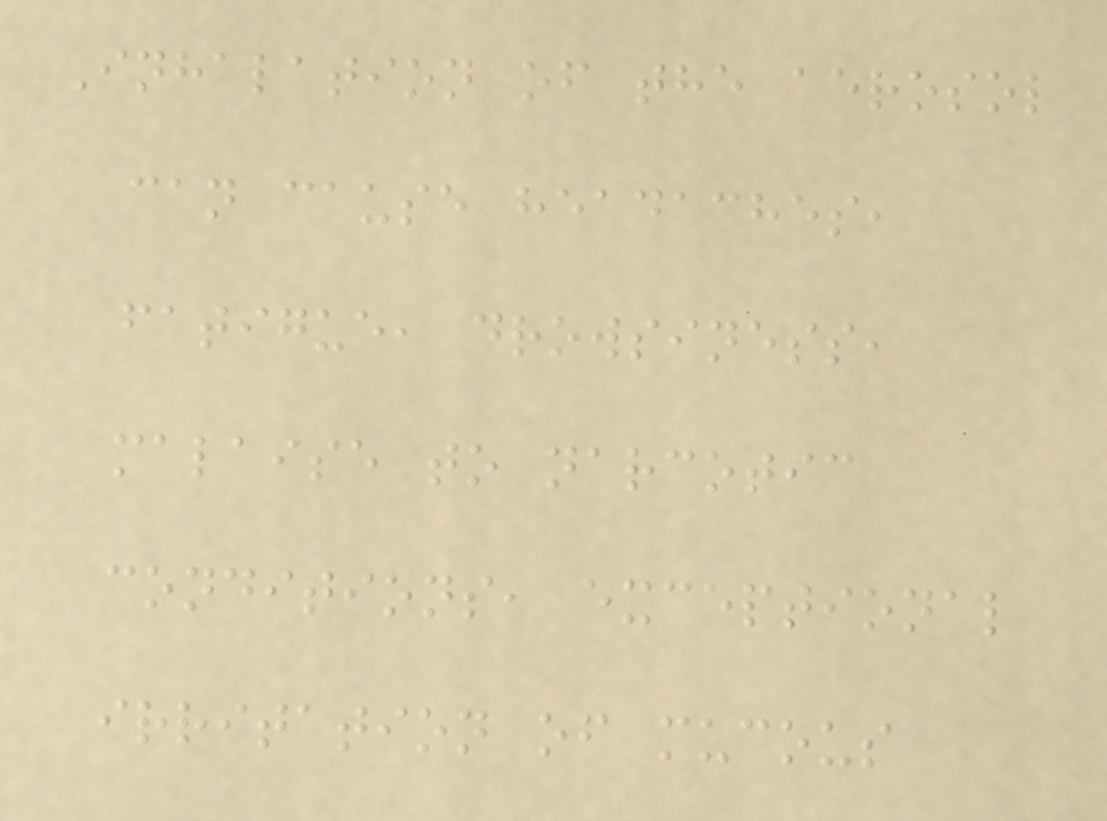Inhalation of the aerosol
can cause headaches,
fatigue, drowsiness,
malaise to narcotic
conditions, exceptional
irritation of mucous
